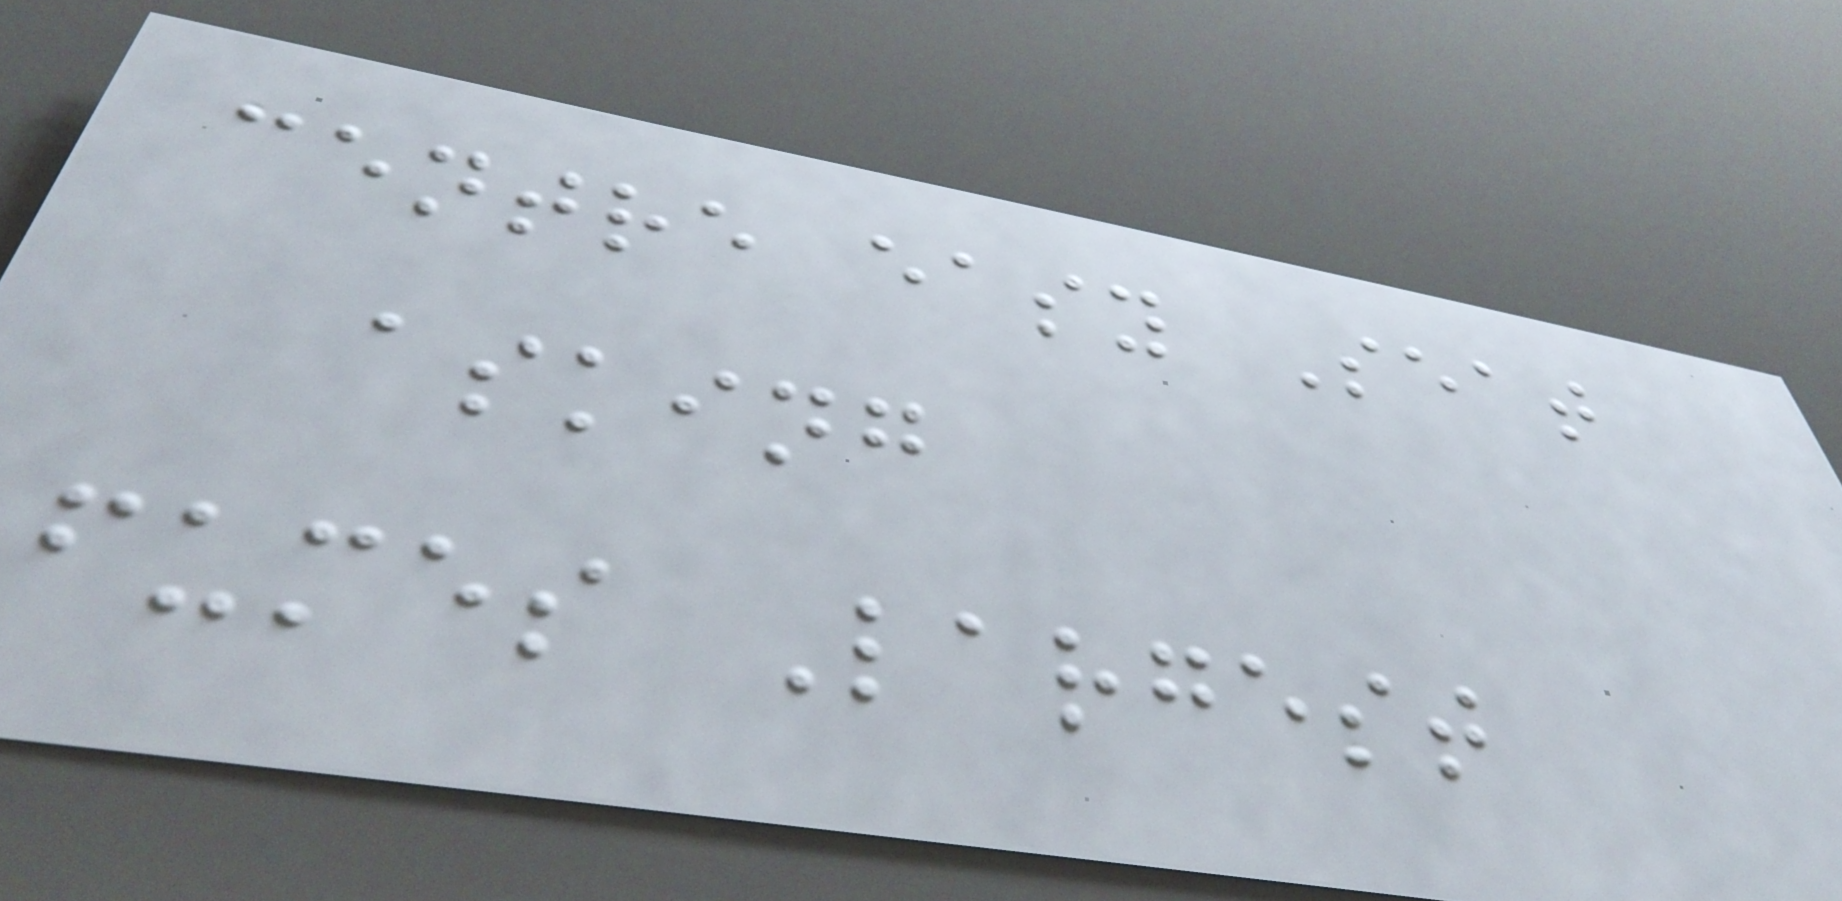centre easy Seat
asking
fumes Largest
